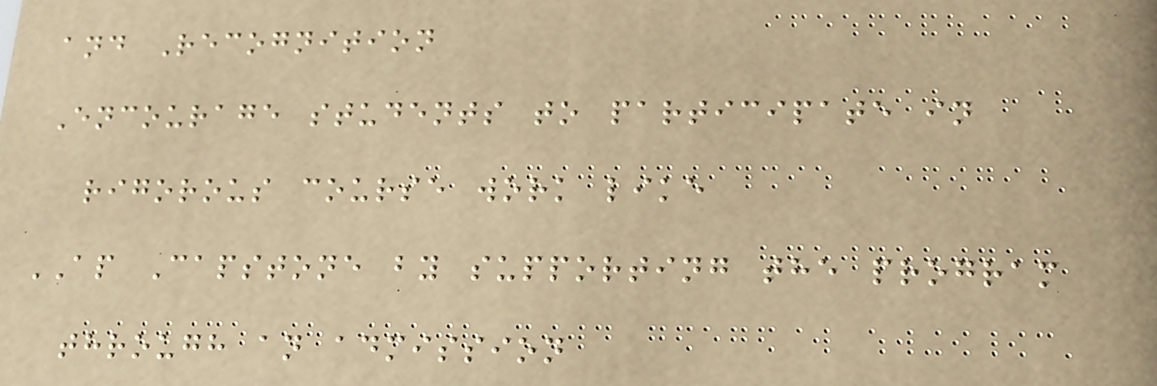and Recognition
Encourage students to participate in
rigorous course work like
AP Capstone by supporting the program
through an admission
